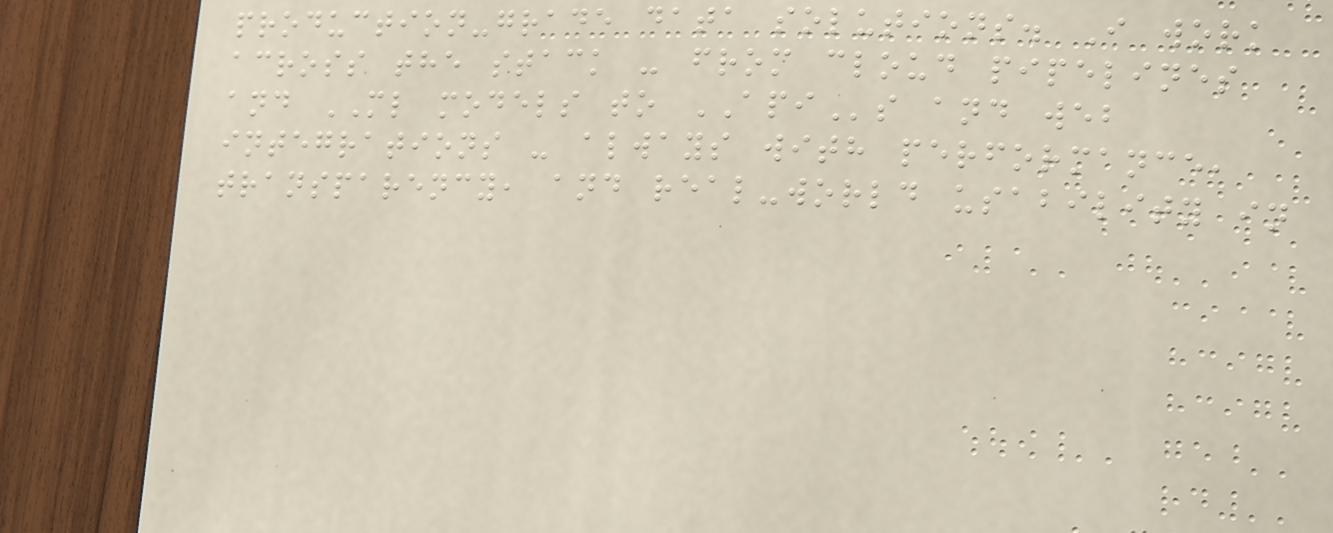production-grade data solutions. I work
across the stack - from cloud pipelines
and ML models to APIs and web
integrations - always with performance,
transparency, and real-world usability in
